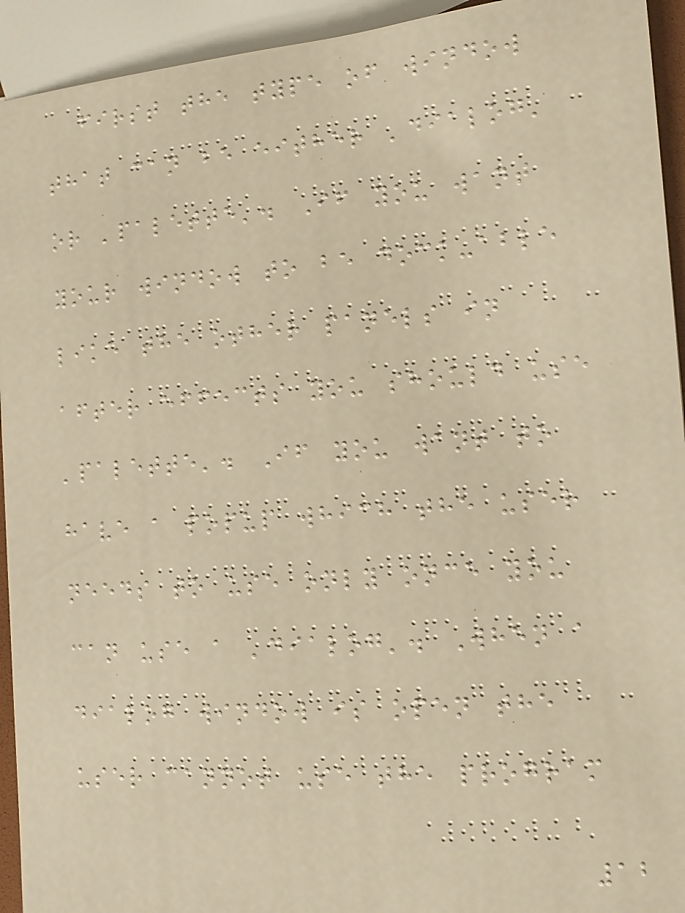first the type of window
that can be either 'dialog'
or 'palette'. If you want
your window to be dock-able
like the other panels in
after effects you should use
'palette'. If you want to
have a popup which the user
needs to use only once you
can use a 'dialog'. When a
dialog window is open the
user cannot use the program
12
